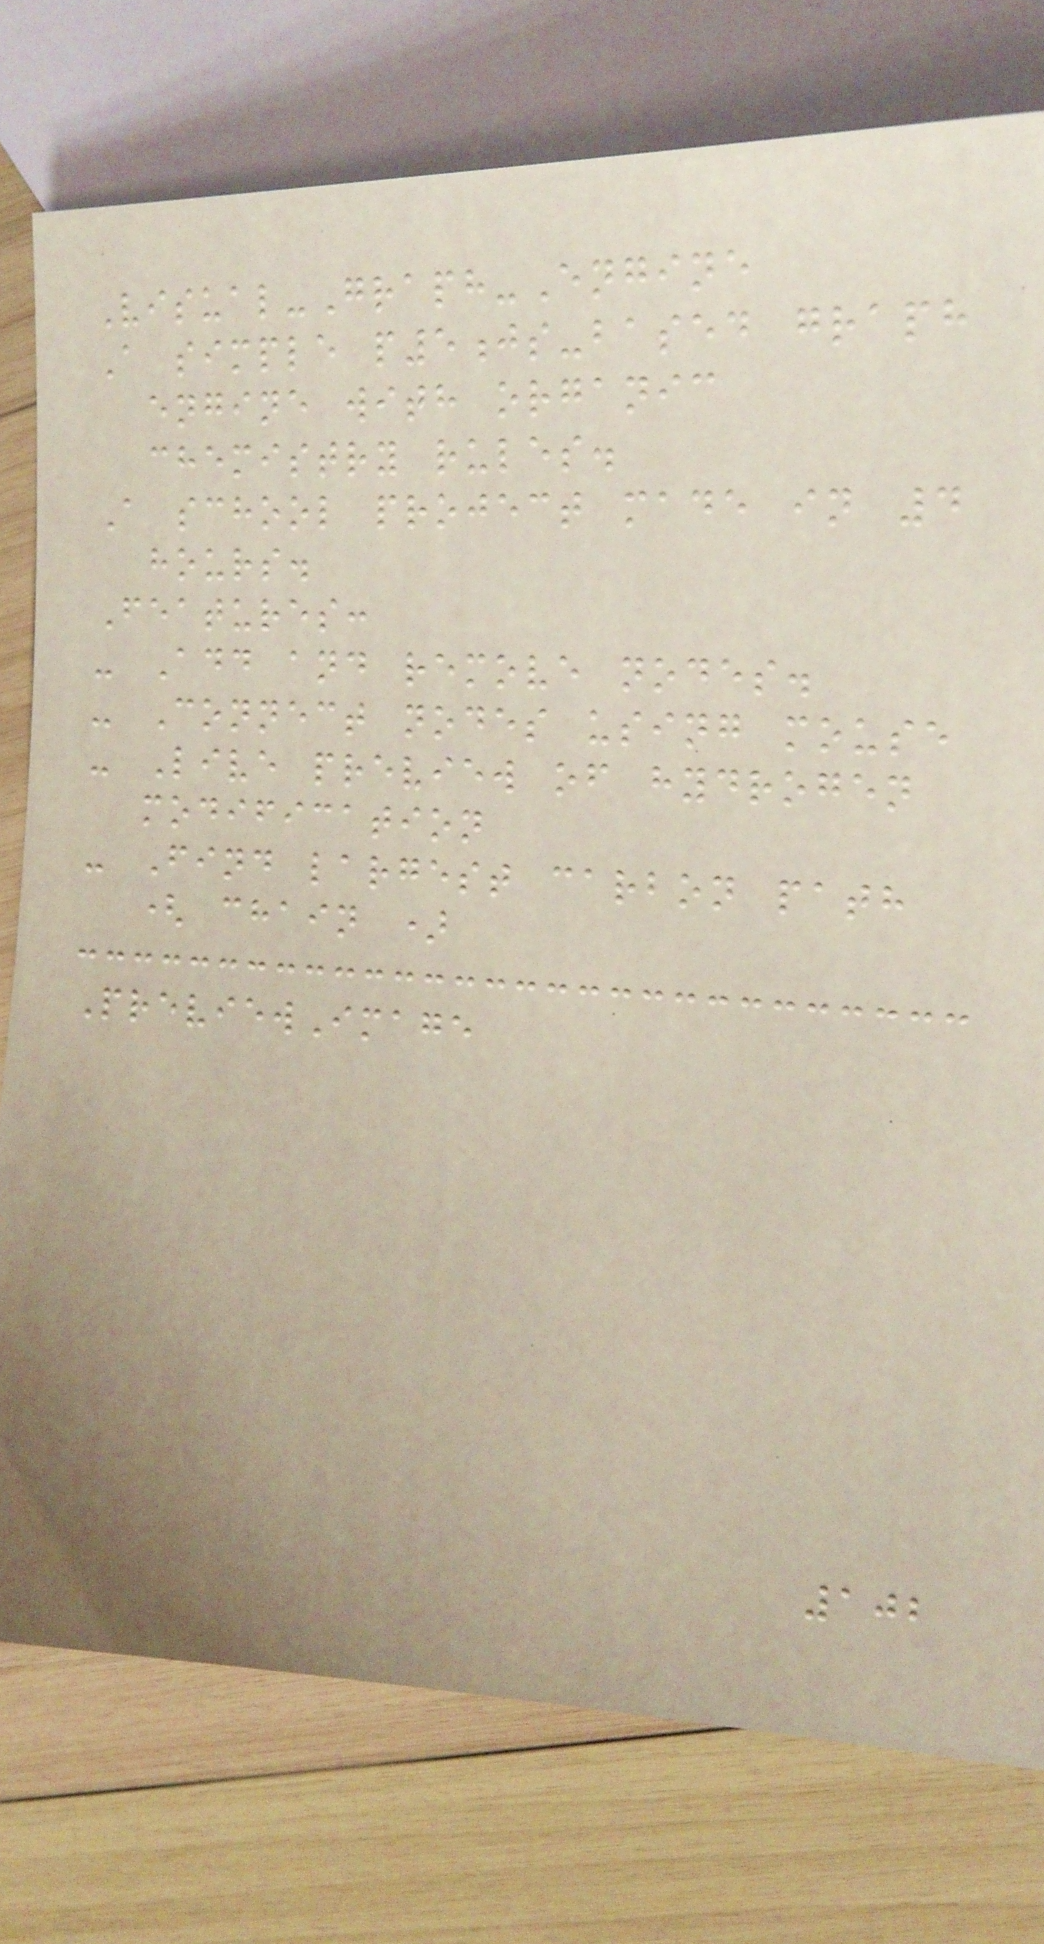Visual-Graph-Engine
A simple p5js-based graph
engine with organic
chemistry rules.
A school project made in 4
hours.
Features:
- Add and remove nodes.
- Connect nodes using mouse
- Live preview of hydrogen
modification
- Find largest carbon path
( chain )
PreviewImage
102
